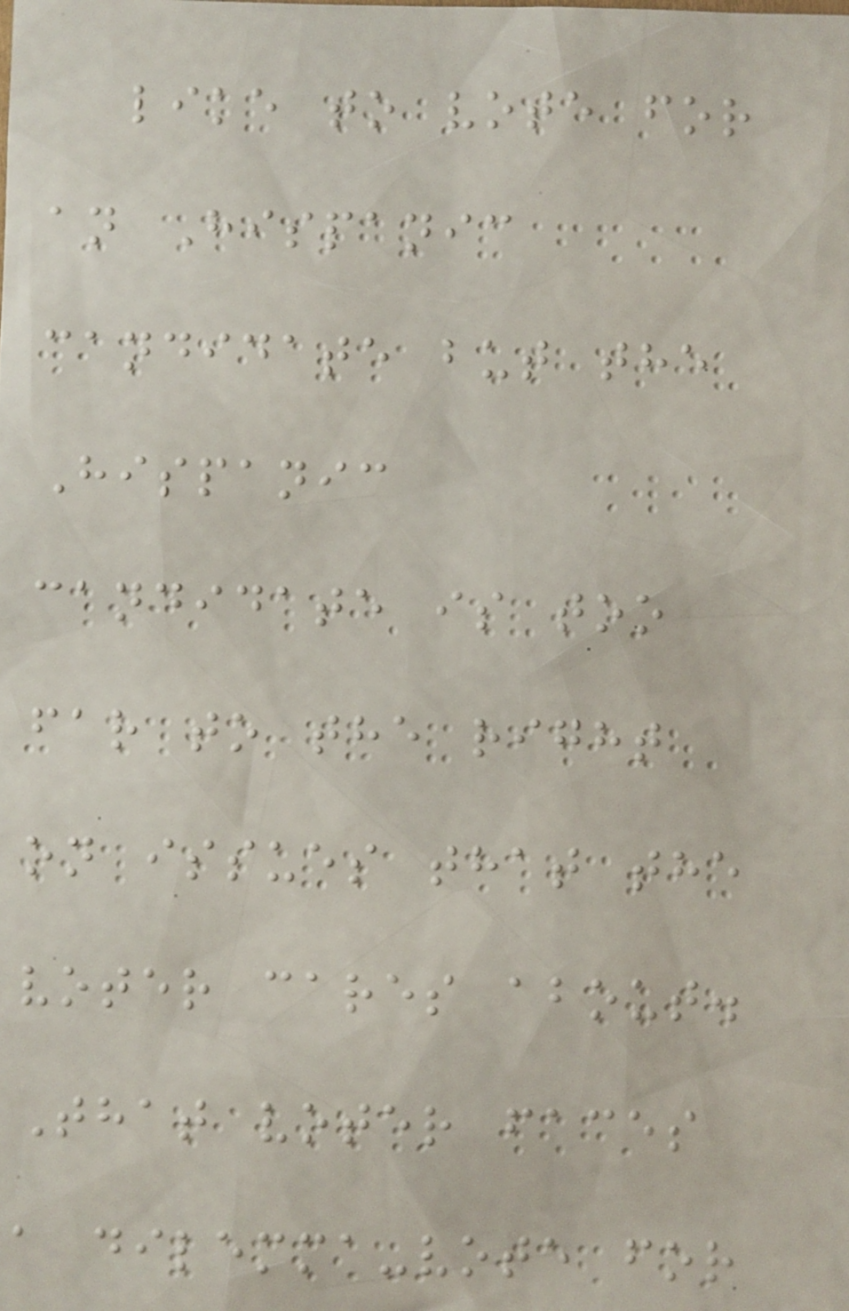like to vote for
an Hispanic
candidate but the
Hispanic
candidate is too
far to the right
on issues that the
voter cares about.
That voter faces
a dilemma-vote for
